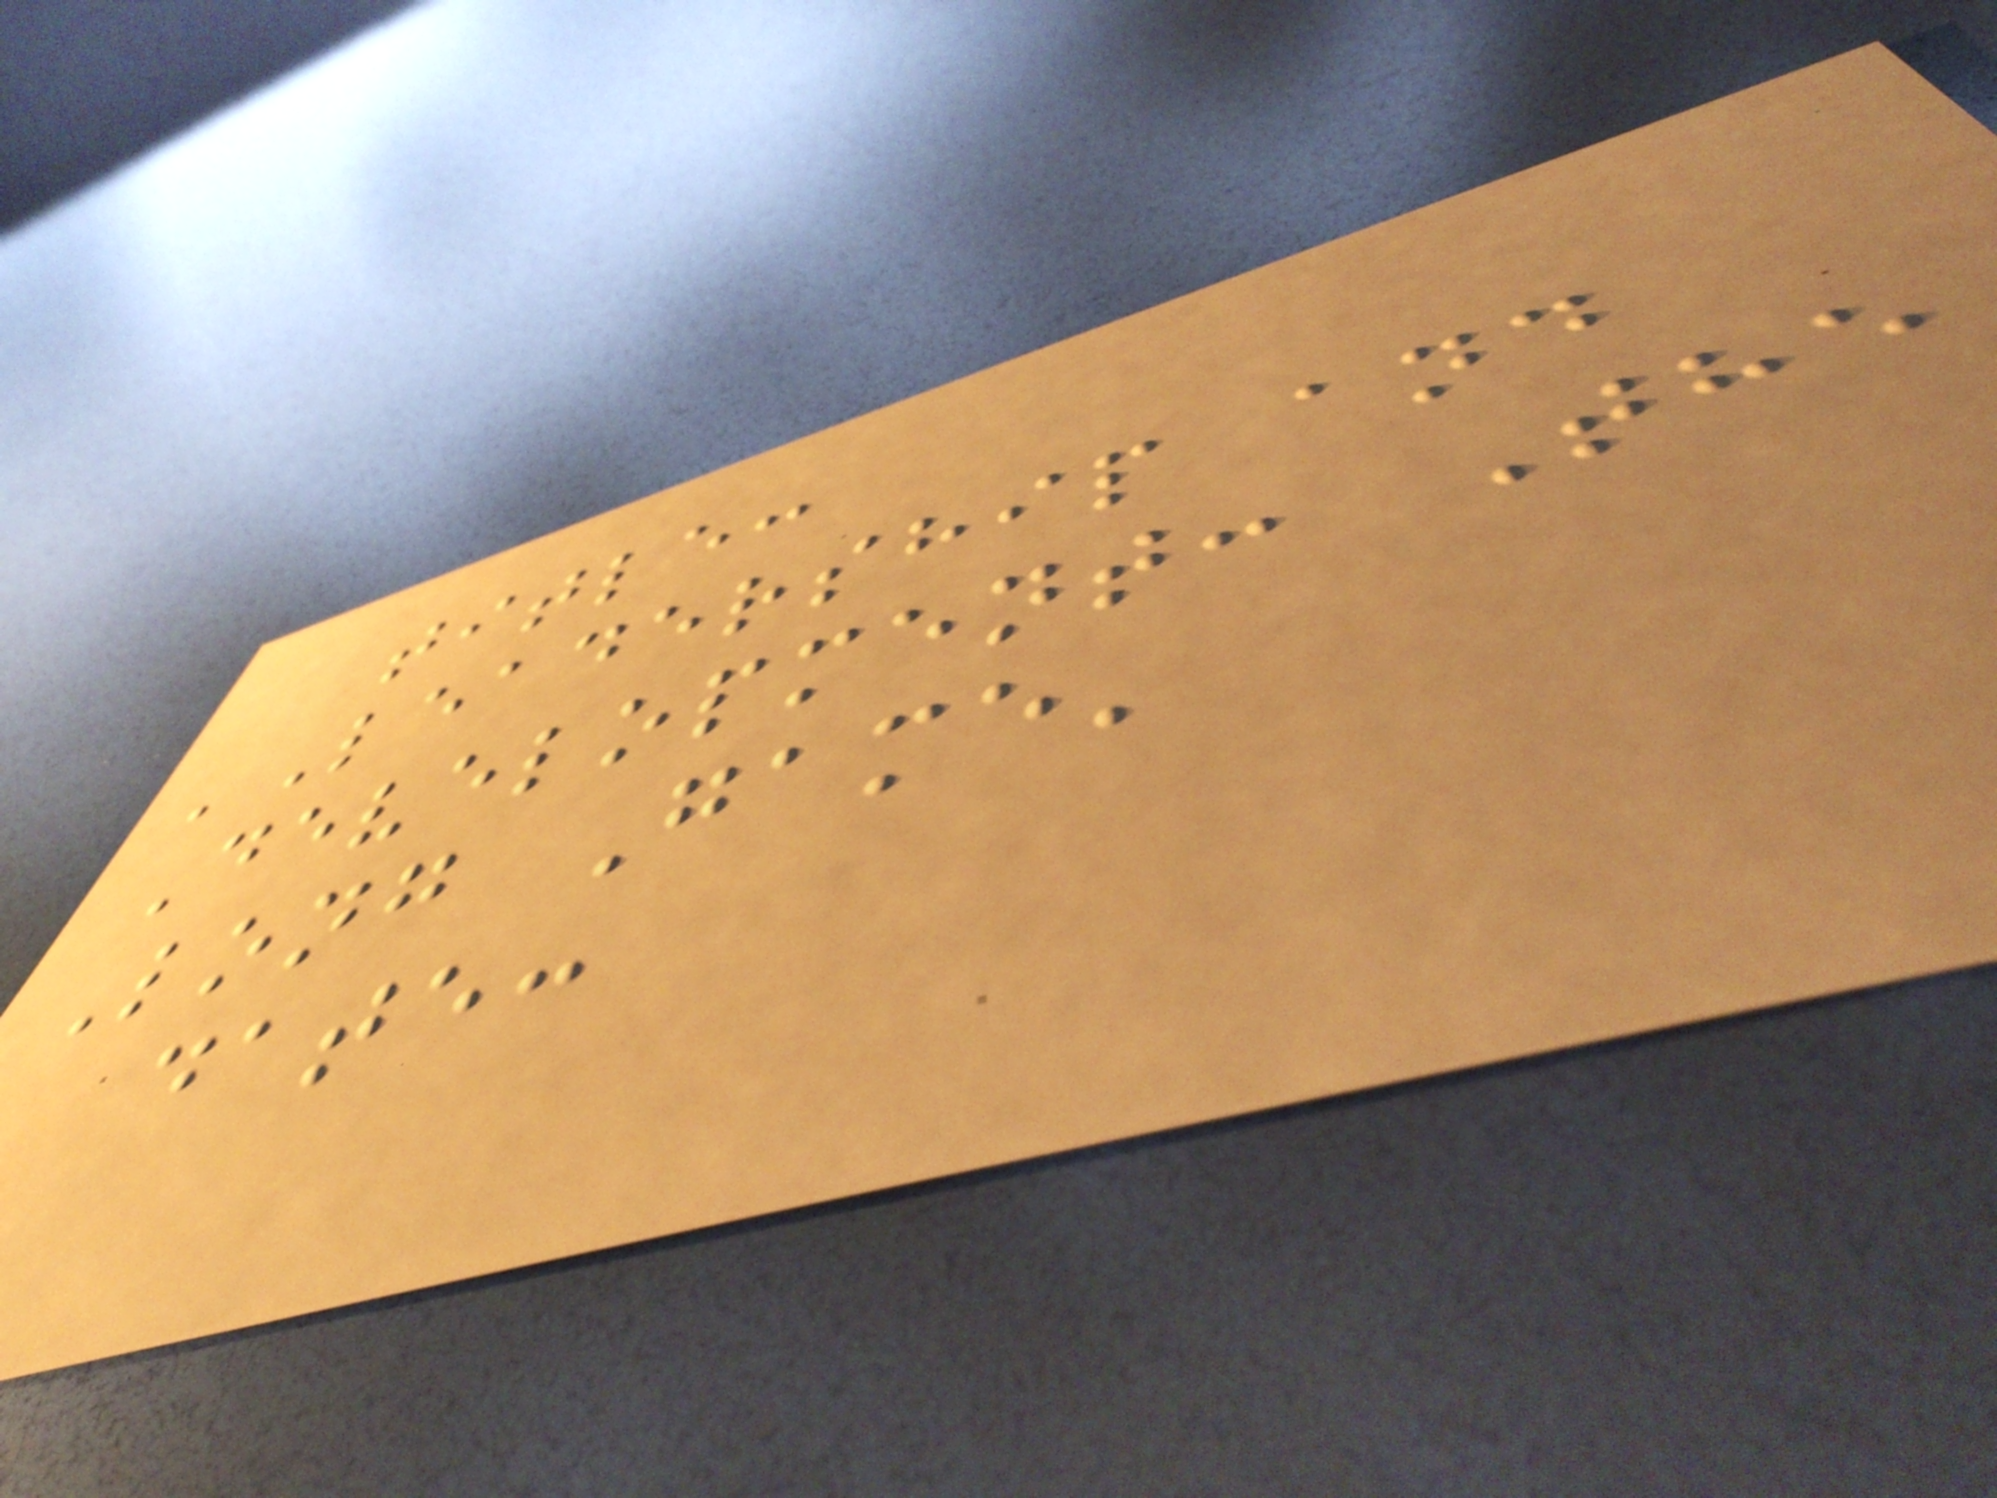title:
'Leadership and
Development: The
Long Game'
date:
